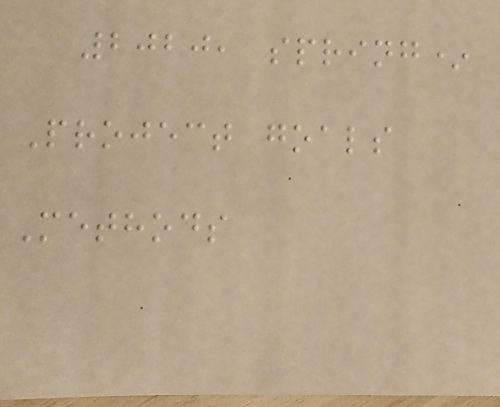2020, spring*
Project goals
Methods
